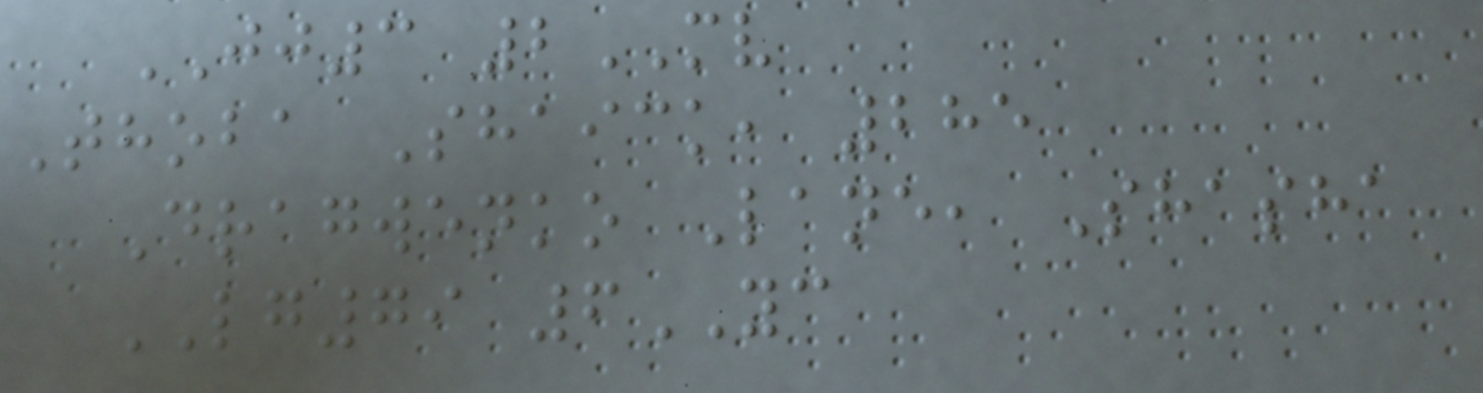JJ3 2MV
Thoba Shaick, 285
Dragwenko Lane, Shasha
LG79 6YC
